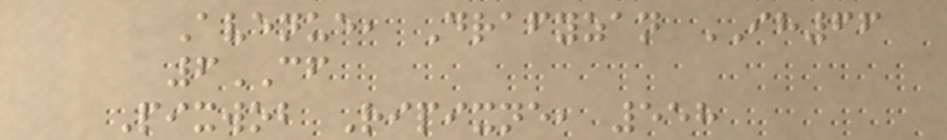Avenue, Drafyzan IH66
6CF
Pixwob Ripixne, 558
